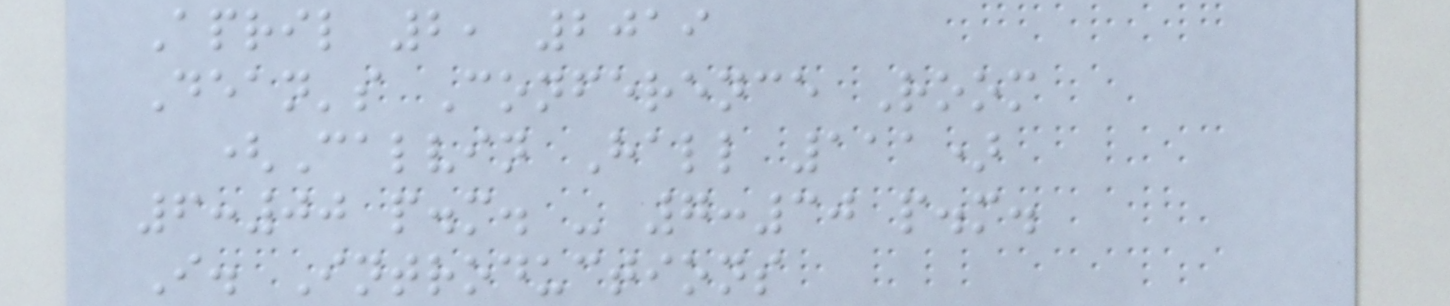April 2, 2019
Dean's Conference Room
(Calvin Hall 111)
6:00 p.m. - 7:30 p.m.
I. Introductions
